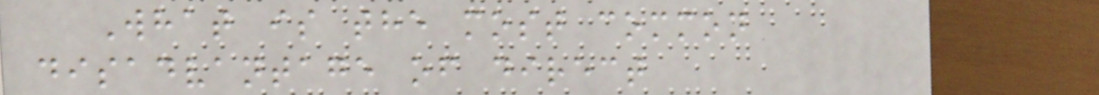What is the most common
disadvantage of direct
